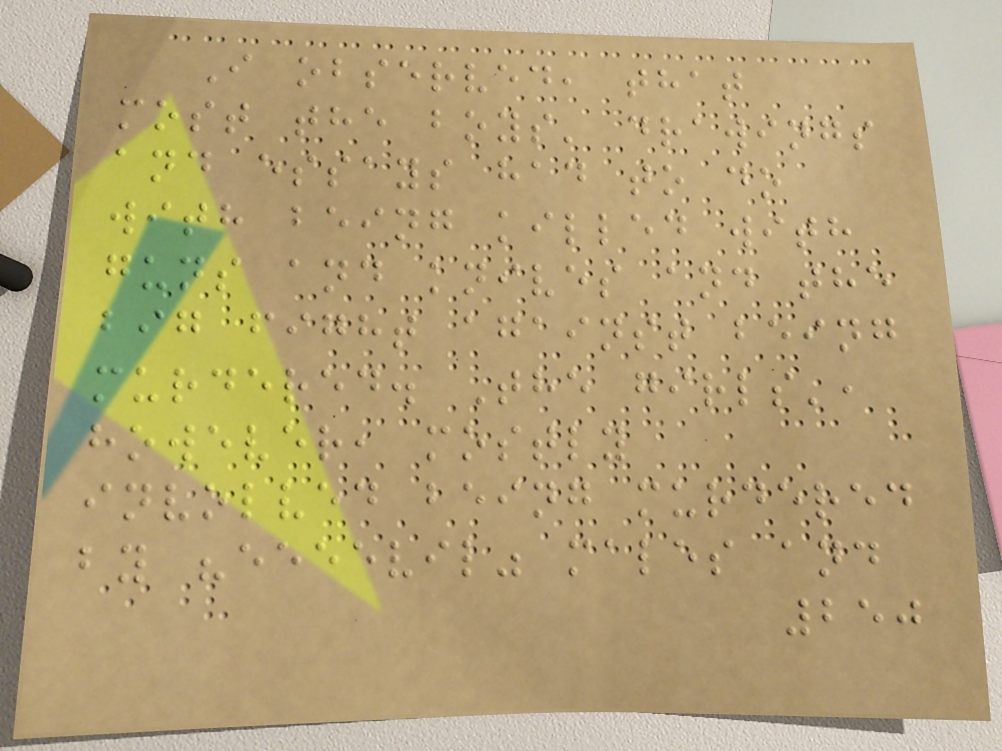I observed, that
most the boys' drawings
and essays had to do
with being killed with
guns and knives and the
big fight against being
murdered. The girls',
however, mostly
involved being murdered
by "eeeevil" males and
250
